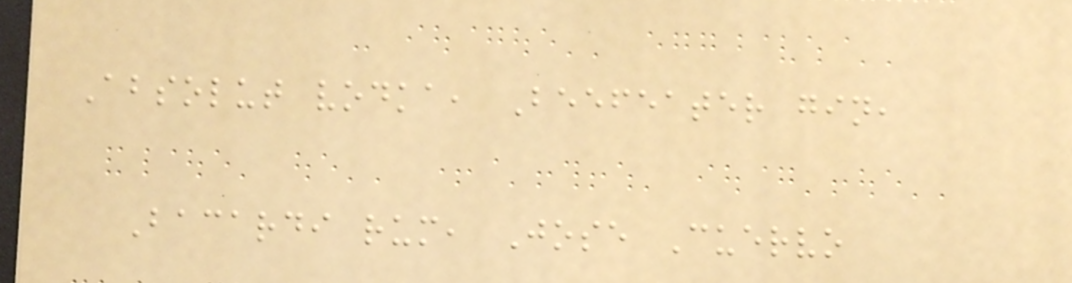Absolut vodka, Beefeater gin,
Bacardi rum, Jose Cuervo
